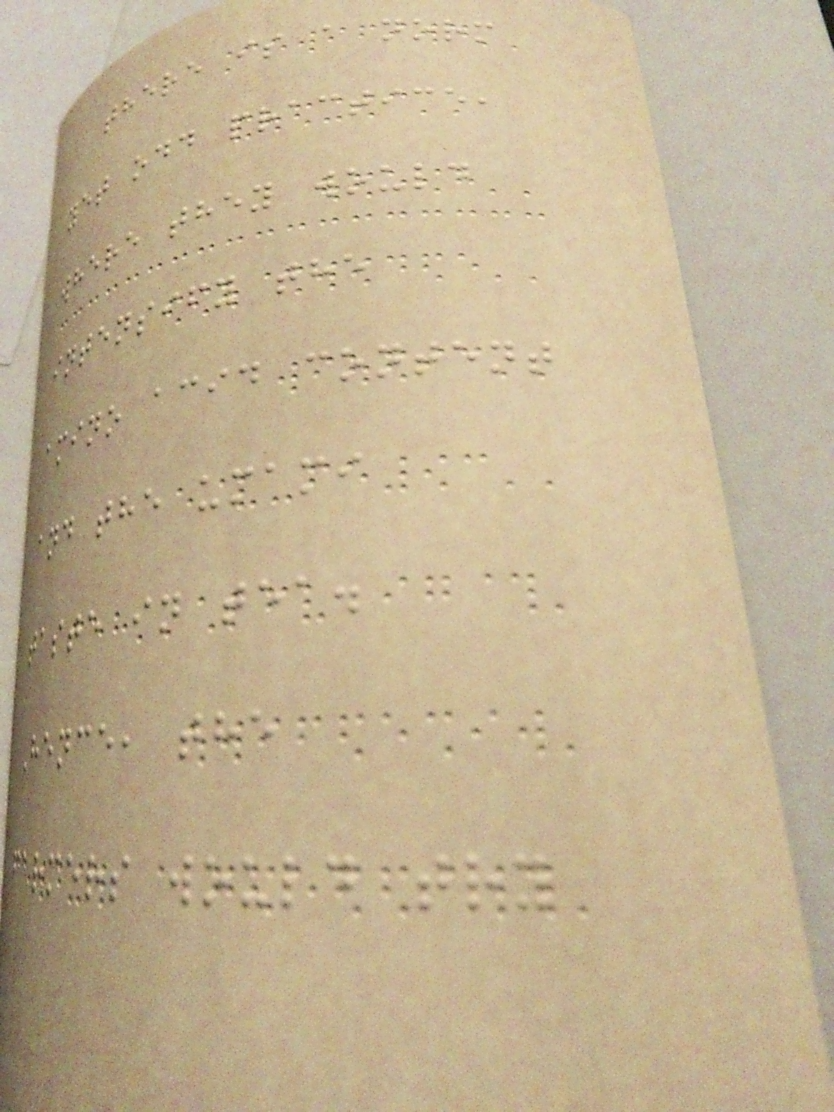there is a norm
yet odd practice,
where they would
intensify the
amino acid content
and the umami
taste in tea.
Hence, the
farmers would try
